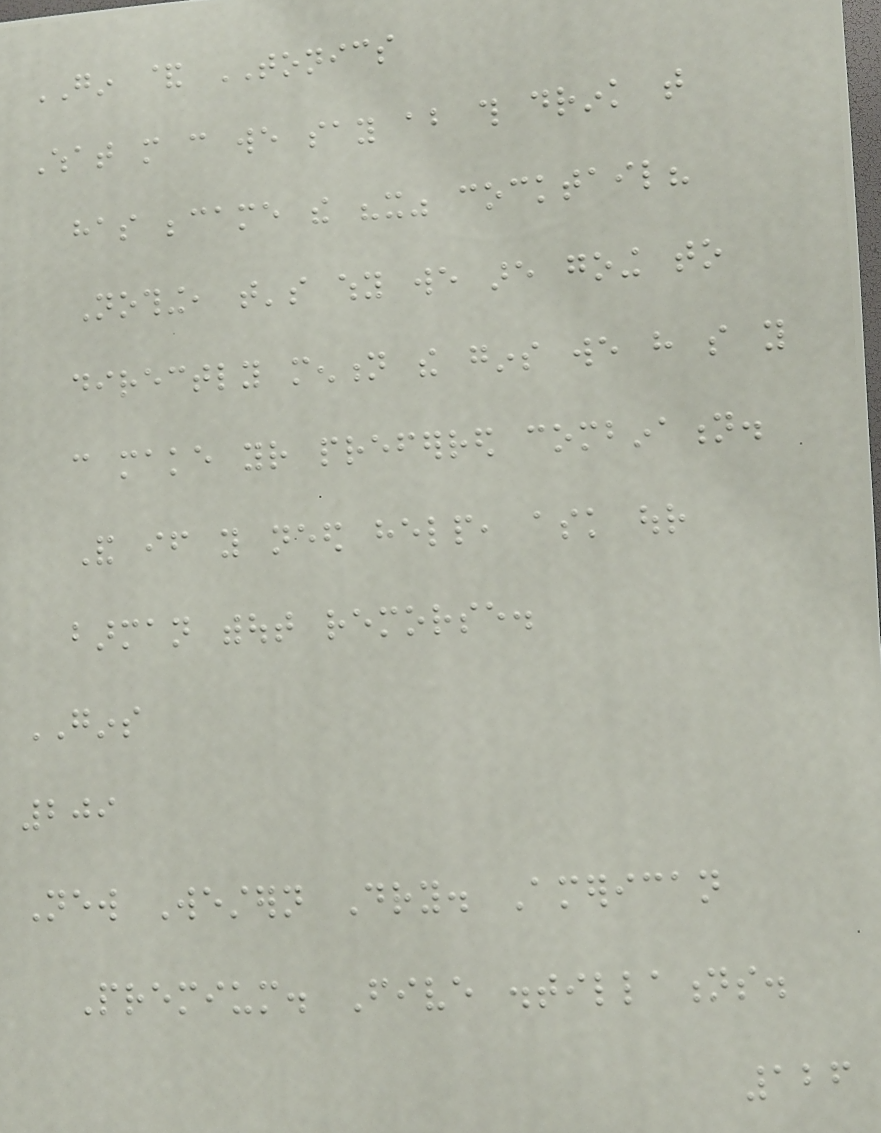GIN & TONICS
What more can we say about this drink that
has became the "it" cocktail?
Nothing, that's why we are going to
directly mention the gins we have so you
can make your preferred combination.
And if you need help, ask our
barman without remorse.
GINS
209
New Western Dry. American
Premium. Five distillations.
126
